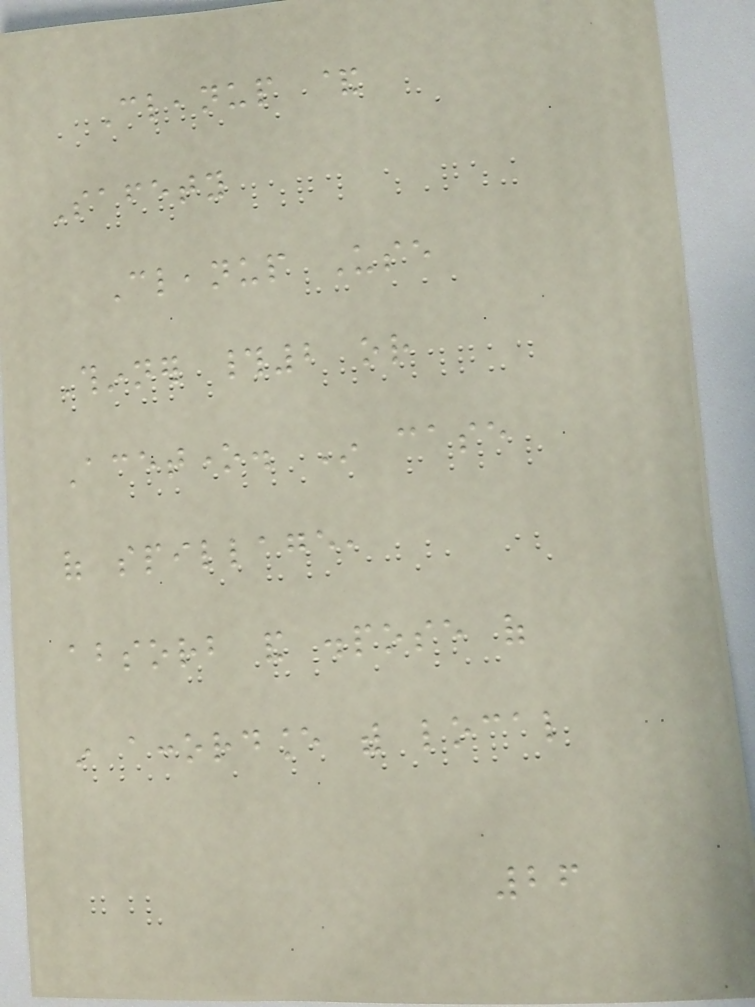Cleanup &
Safety
Cleanup Use
Thinner #2 or
Acetone. In case
of spillage,
absorb and dispose of
in accordance with local
26
